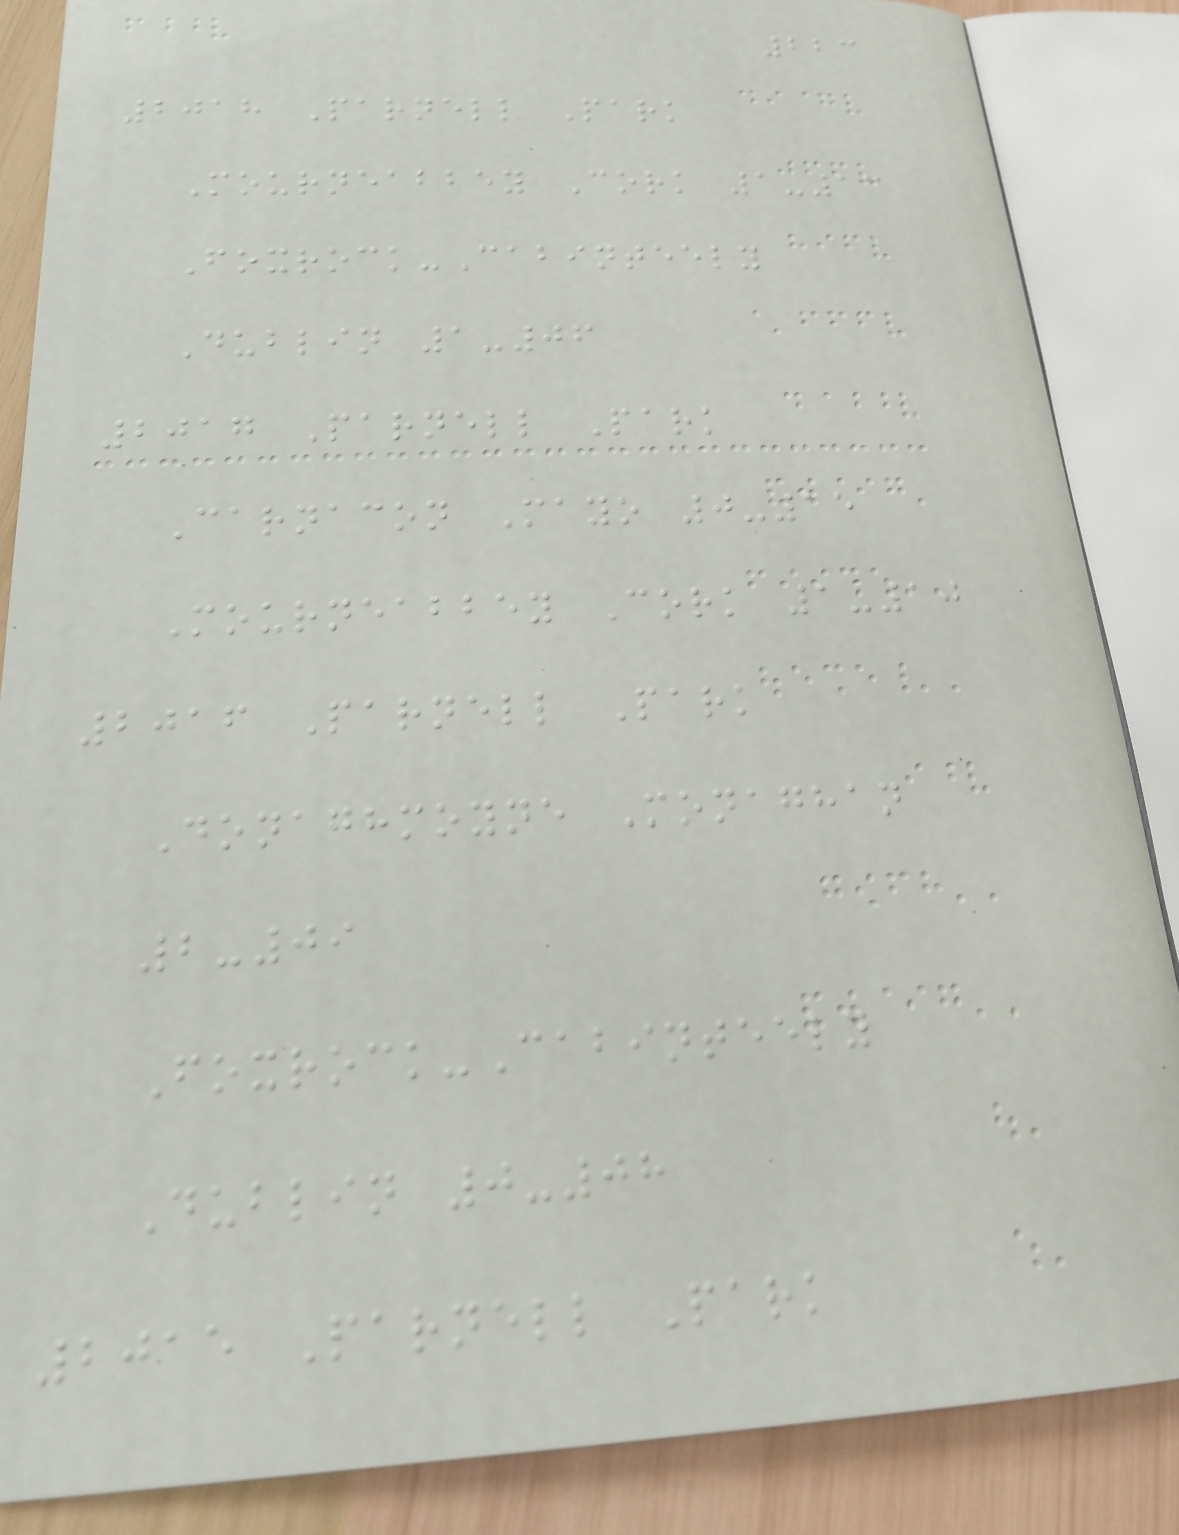223
2018 Parnell Park
Mourneabbey Cork 1-13
Foxrock-Cabinteely
Dublin 1-06
2017 Parnell Park
Carnacon Mayo 0-15
Mourneabbey Cork 1-10
2016 Parnell Park
Donaghmoyne Monaghan
2-09
Foxrock-Cabinteely
Dublin 0-08
2015 Parnell Park
